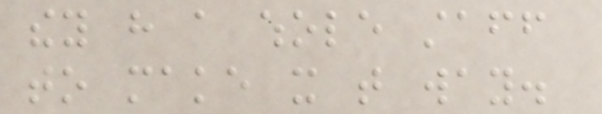they have a whole staff
to make it that way.
